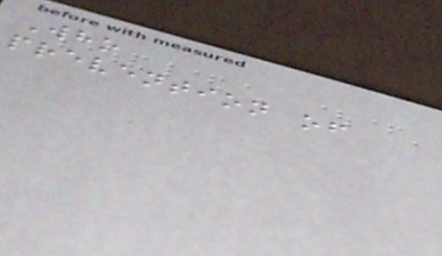Who
prevention of
